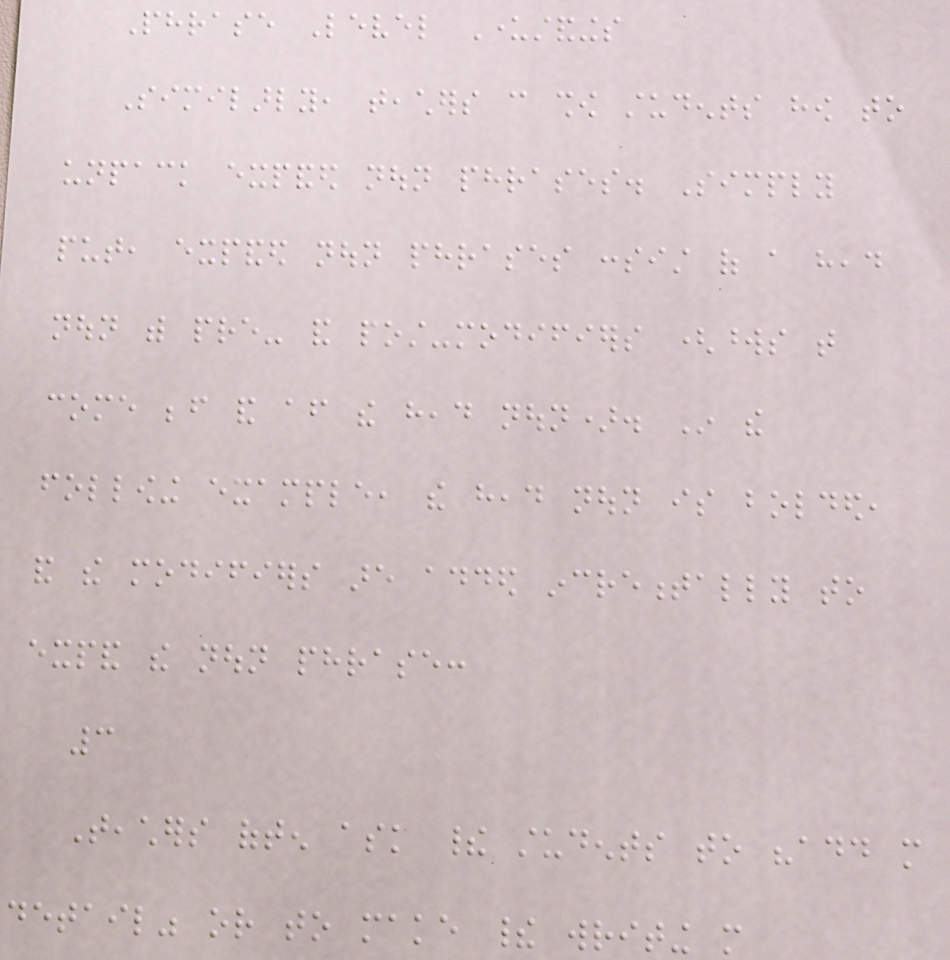Phrase Level Understandings
Similarly, teachers can show students how to
unpack expanded noun phrases. Simply
put, expanded noun phrases consist of a head
noun with pre- and post-modifiers (words that
come before and after the head noun). In the
following example, the head noun is bolded,
and the modifiers are added incrementally to
expand the noun phrase:
3
Teachers often ask their students to "add more
detail" or to make their writing more
